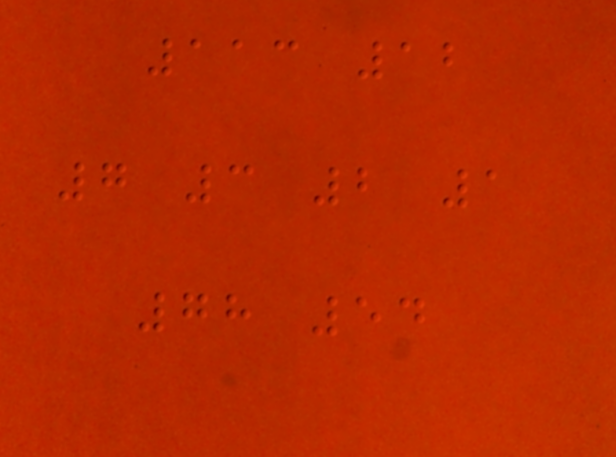113 12
7 3 2 1
78 54
